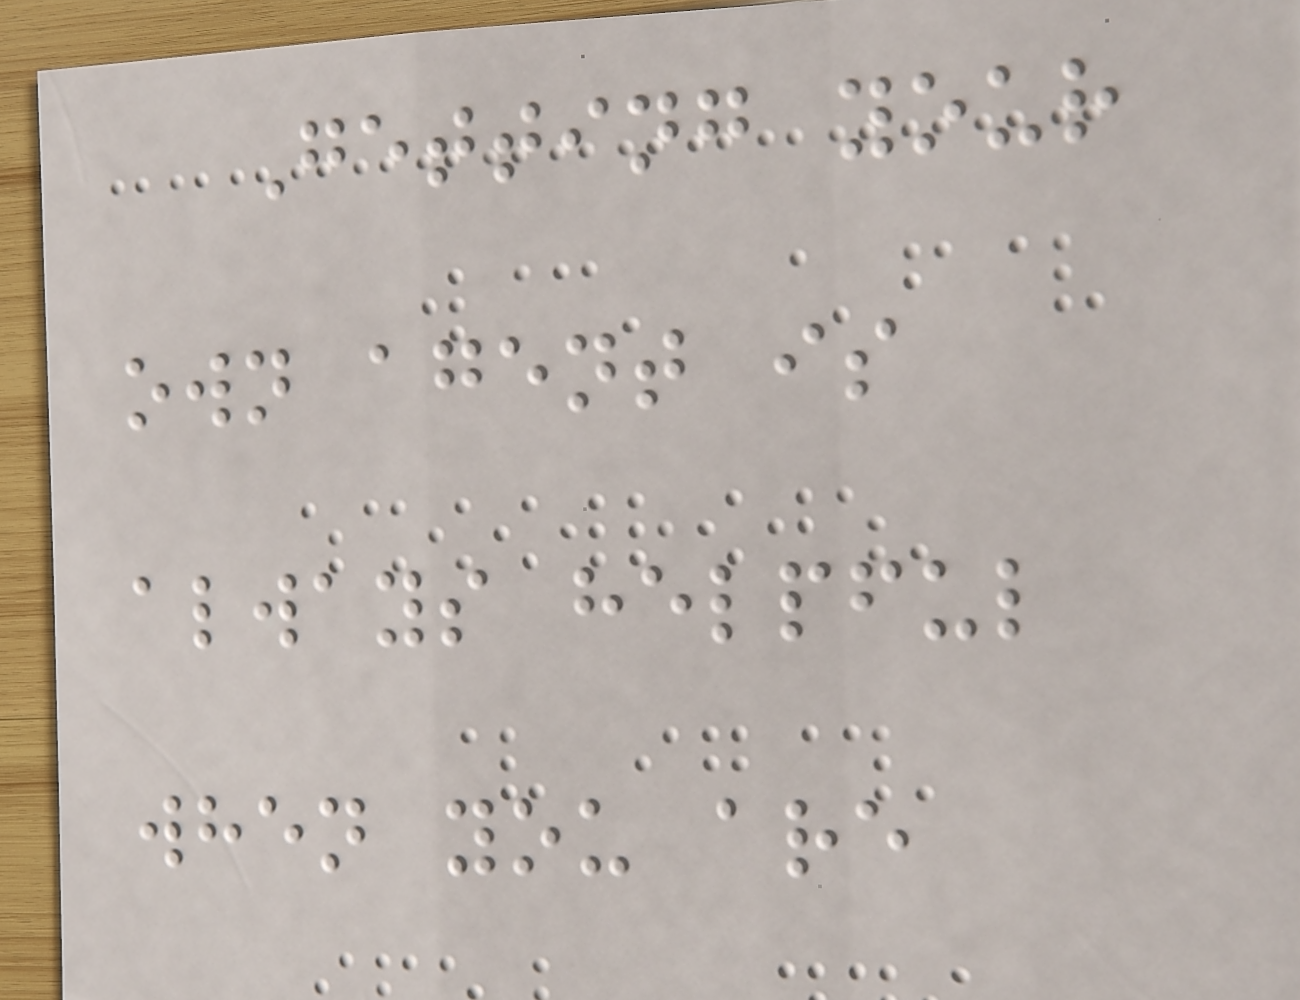Getting your
own agent is
always helpful
when you are
